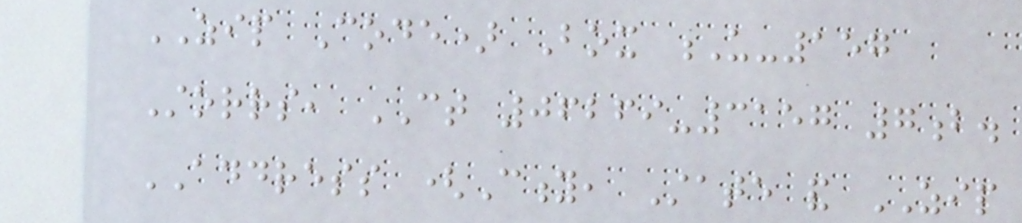ZIP Code) Box U-157
Storrs, CT 06269-3157 7b.
ADDRESS (City, State and ZIP
